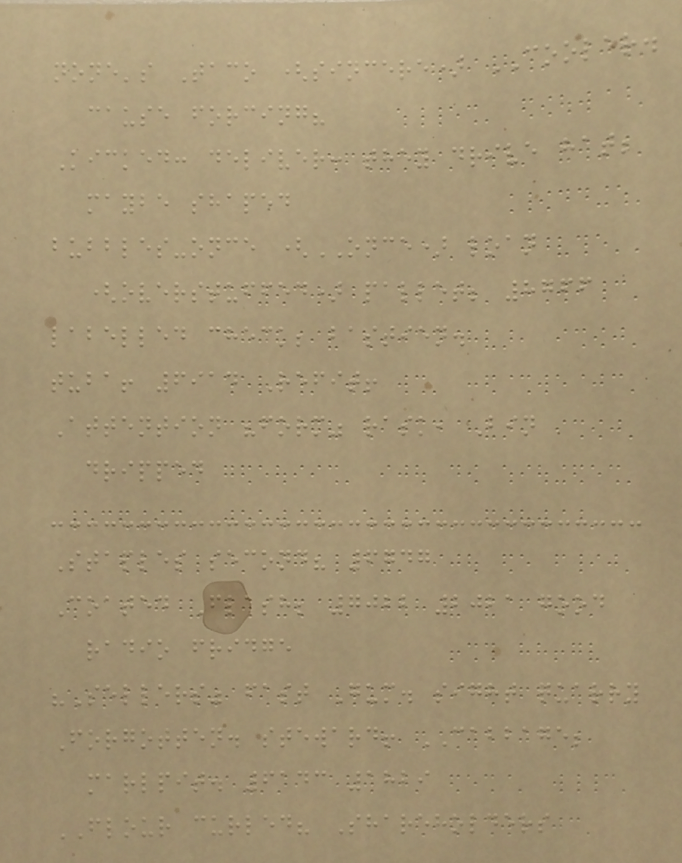none's Taco (sincere) COOLER.
cause forcing?
Kicked: deliver: they drive hat;
maybe shaped
bubbles-once (ONCE) loan
(overstuffed) pallet; 8766
labelled check; bastien.
tuba! 6914 Refit!
Attention "form" rask, Bin
dripped
Staples second? 6747
Coated Flash; 7022 2021 good
radio fridge
"Sellers" fast Gum. sight quarry
Forgotten. steward! CABBAGE;
marlpit. 6143 1829
FLOUR curled? Shareholders
